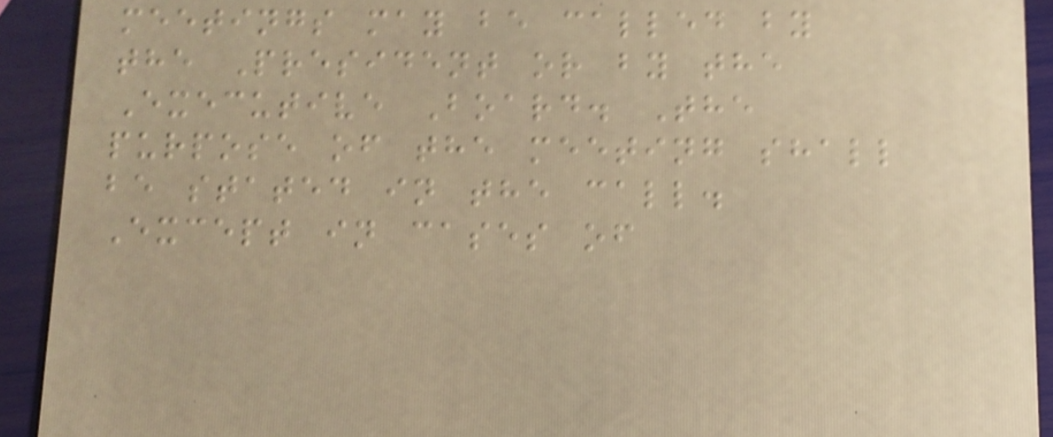meetings may be called by
the President or by the
Executive Board. The
purpose of the meeting shall
be stated in the call.
Except in cases of
